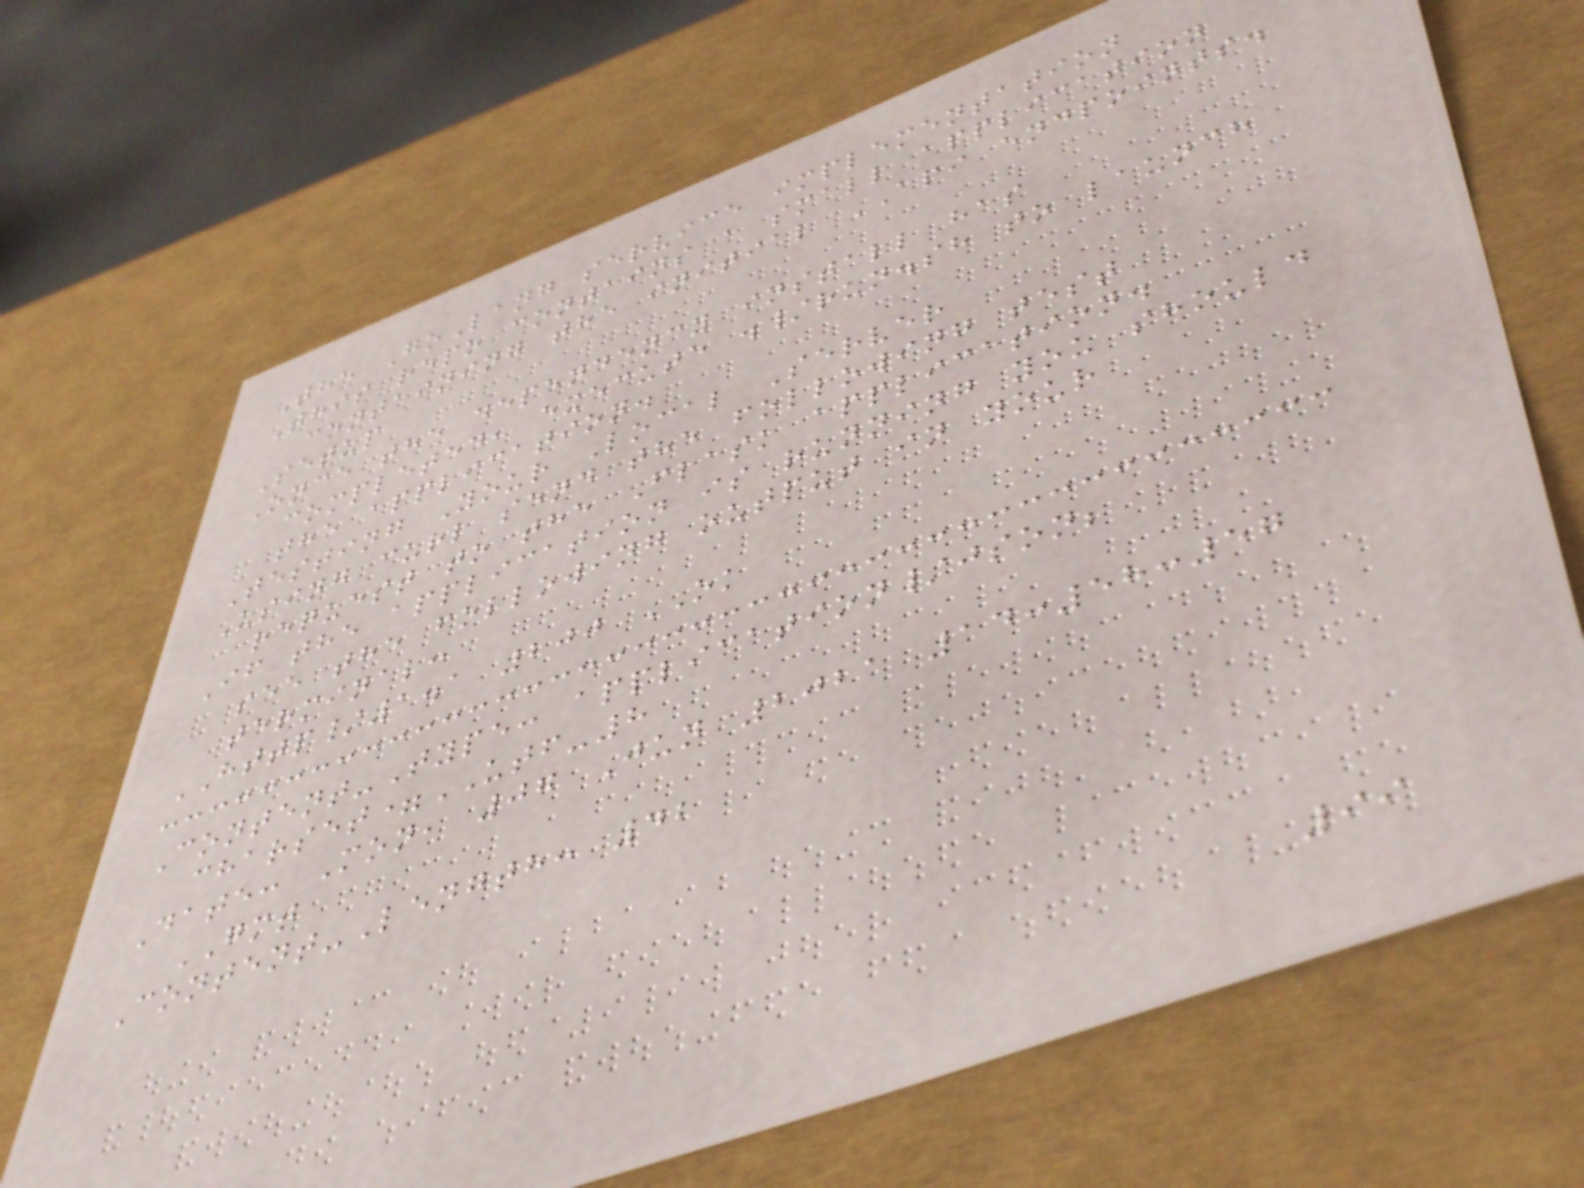The GoLang service implementation
This repo contains a small application
containing the initial API endpoints.
Setup
Once the dependency install has
completed, execute ./run.sh to launch
the application.
Testing Your Local Server
Using curl send the following test
request to the Flask application.
If the application is running you should
see the following output in your
terminal:
HTTP/1.1 200 OK
Content-Type: application/json;
charset=UTF-8
Date: Mon, 07 Jun 2021 14:58:57
GMT
Content-Length: 42
99
